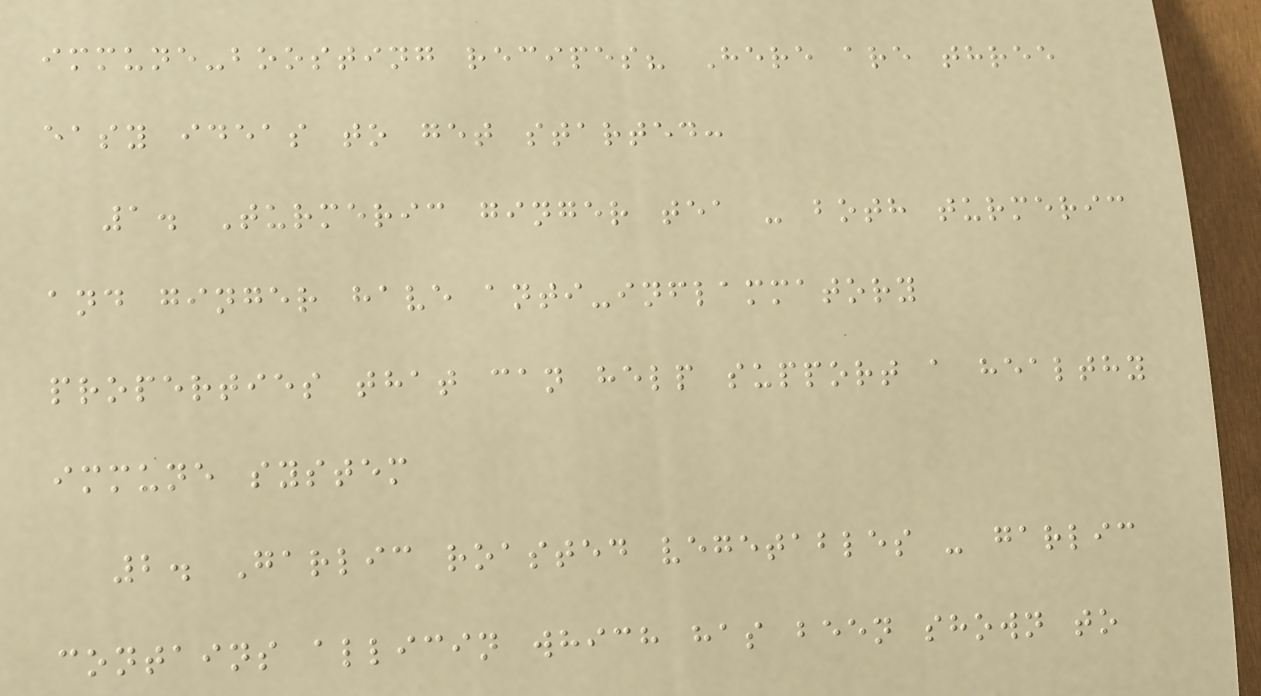immune-boosting recipes? Here are three
easy ideas to get started:
1. Turmeric ginger tea - both turmeric
and ginger have anti-inflammatory
properties that can help support a healthy
immune system
2. Garlic roasted vegetables - garlic
contains allicin which has been shown to
